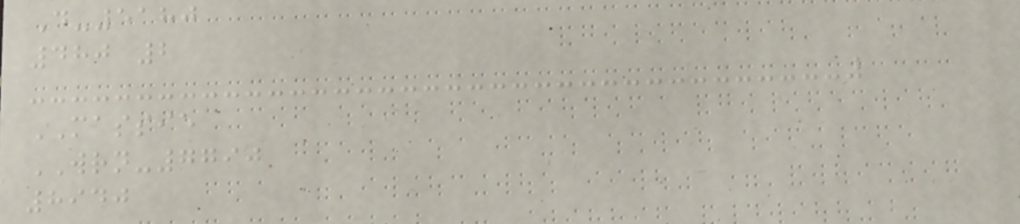D-5180
480 2
MASSIE
WRN-7790
8940
